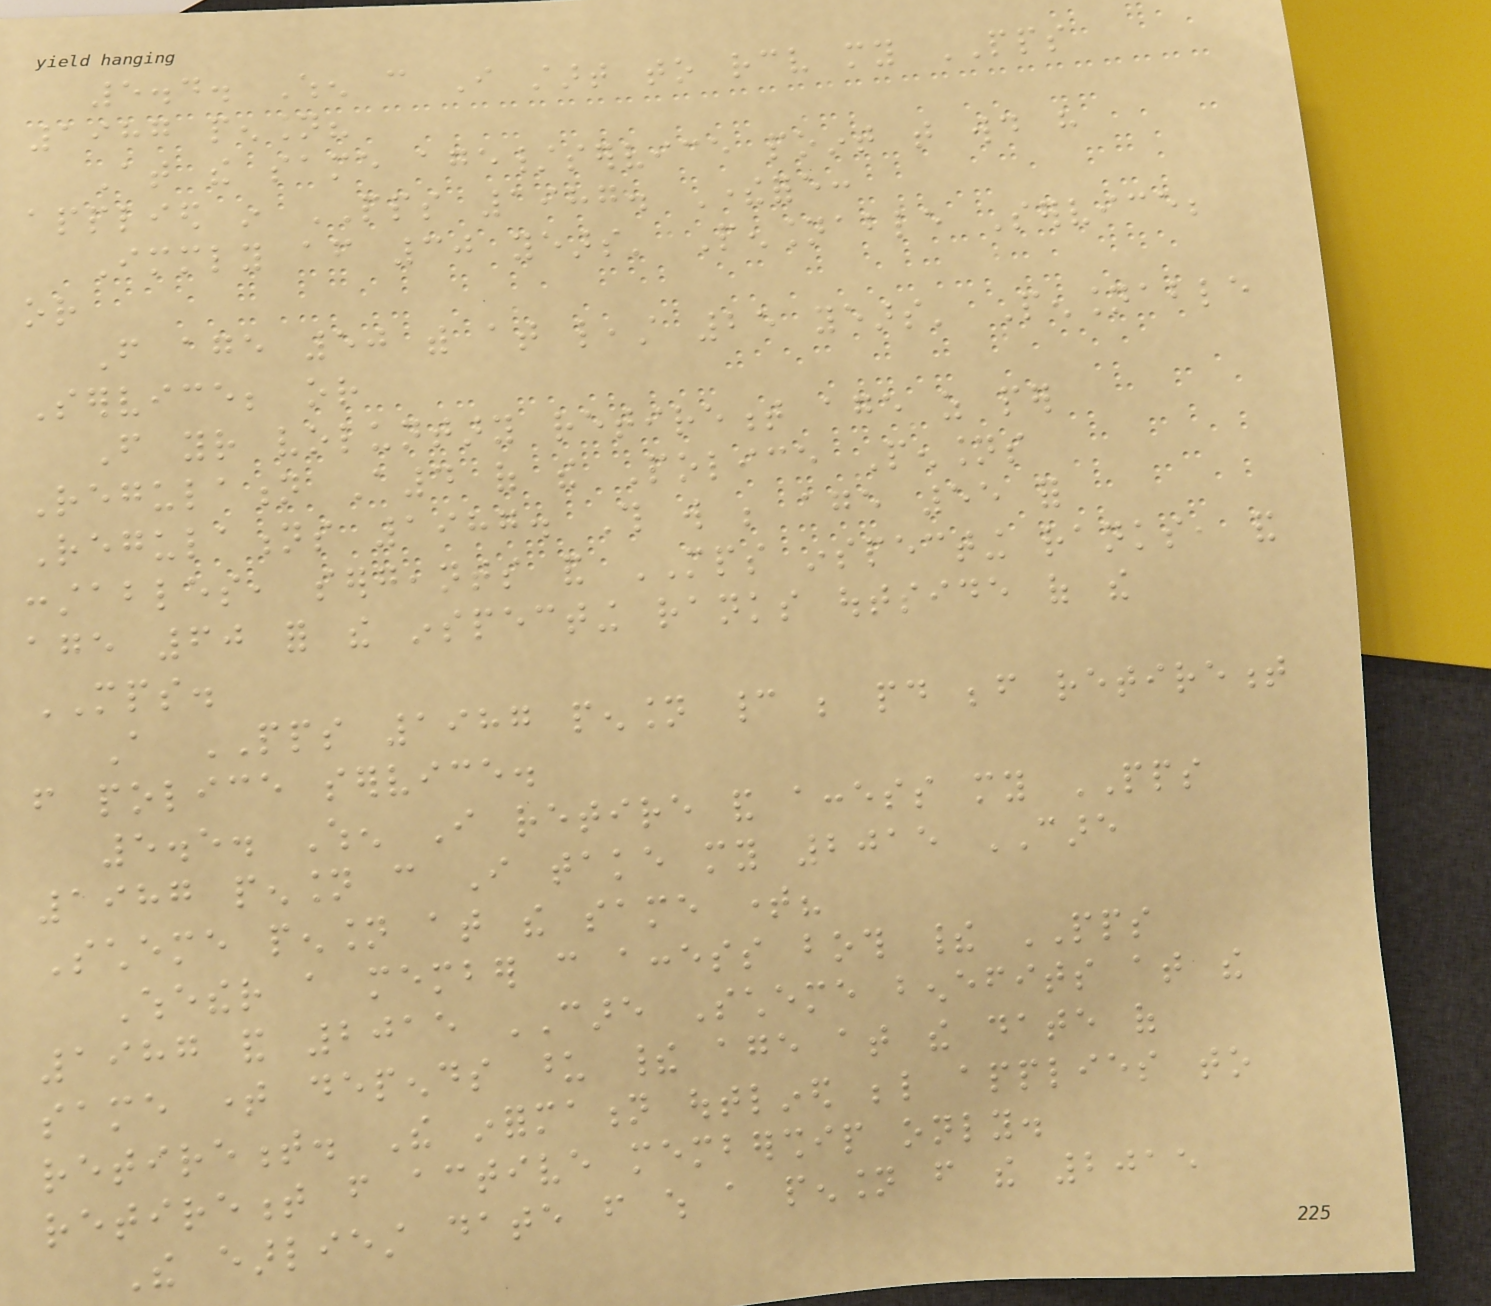5.4. When can I start to receive my PPS
1987 pension?
At the same age/service point that would have
applied in PPS 1987. Therefore:
Immediately after 30 years' Pensionable Service;
or
From age 50 with at least 25 years' Pensionable
Service; or
From your voluntary retirement age as per
Regulation A4 of the Police Pensions
Regulations 1987. This will be age 55 for
constables, sergeants and MPS inspecting ranks, and
age 60 for the inspecting ranks outside of the
MPS.
A PPS 1987 pension cannot be paid before retirement
from police service.
5.5. When I retire and access my PPS
1987 pension can I take my 2015 CARE
Scheme pension at the same time?
Whether a member can access both their PPS
1987 and 2015 CARE Scheme benefits at the
same time depends upon their age at the date of
retirement. The information outlined below applies to
retirement from active membership only.
The earliest date from which a pension from the 2015
